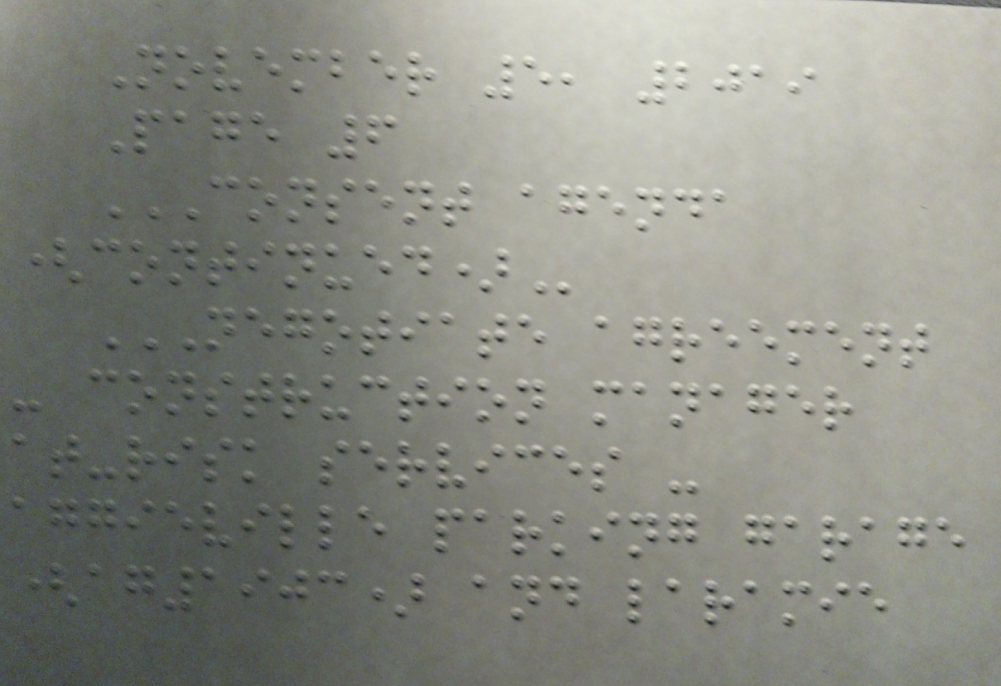November 5, 2019
Page 6
CONSENT AGENDA
(CONTINUED)
NEGOTIATE AGREEMENT
- CONSTRUCTION MANAGER
AT-RISK SERVICES -
AGGIEVILLE PARKING GARAGE
(AG1903) AND LARAMIE
